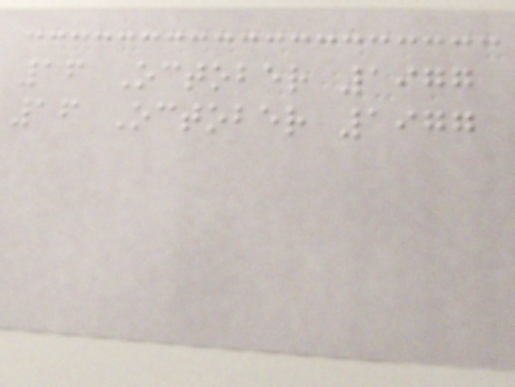16 October 1977
16 October 1977
